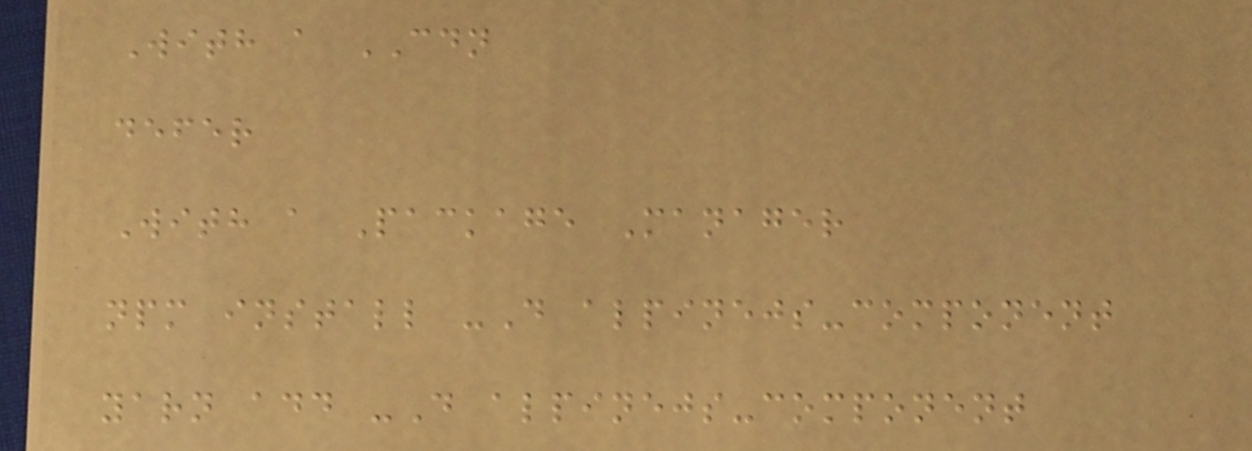With a CDN
defer
With a Package Manager
npm install -D alpinejs-component
yarn add -D alpinejs-component
